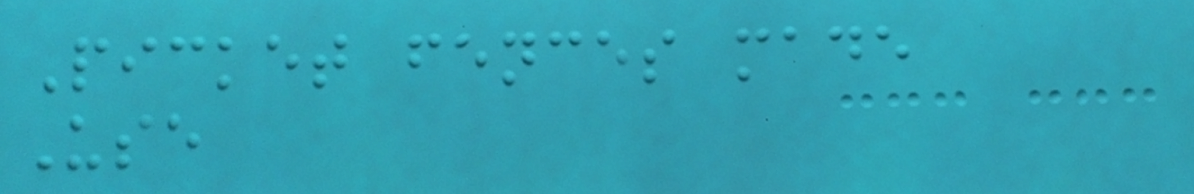Picket fences made
Use
